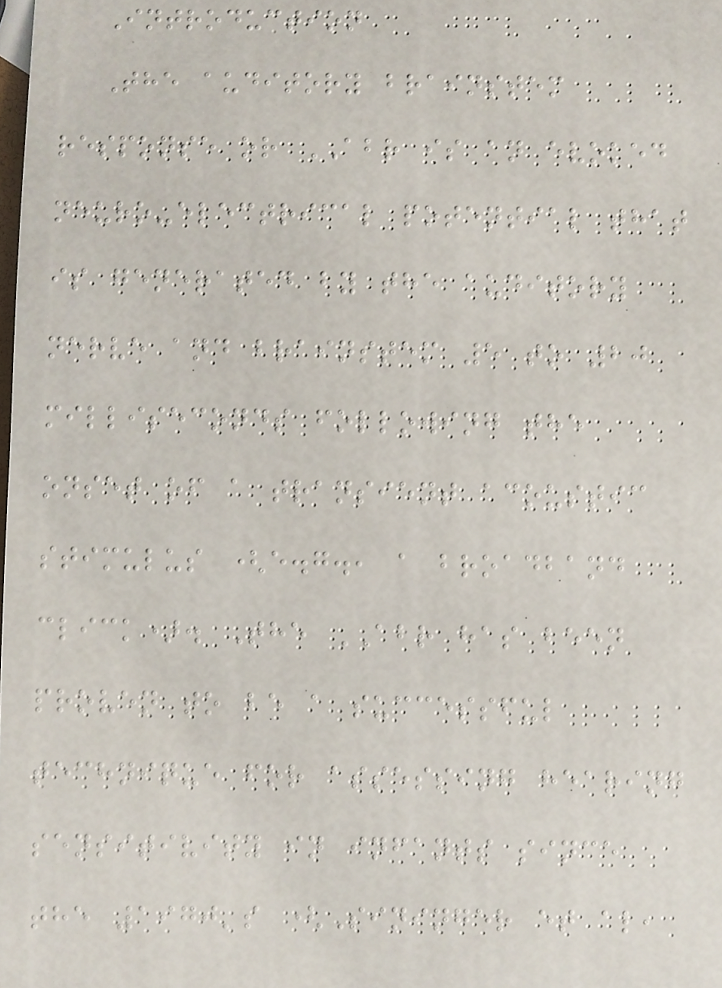Introduction
The auditory brainstem
response or ABR is an evoked
neuro-electrical potential that
is generated by the auditory
nerve and brainstem 5 to 20
milliseconds following the
onset of a transient acoustic
stimulus (e.g., a broadband
click). The ABR has been
proven to be a successful
technique for assessing hearing
sensitivity in infants since
the 1970's (Sininger et al,
